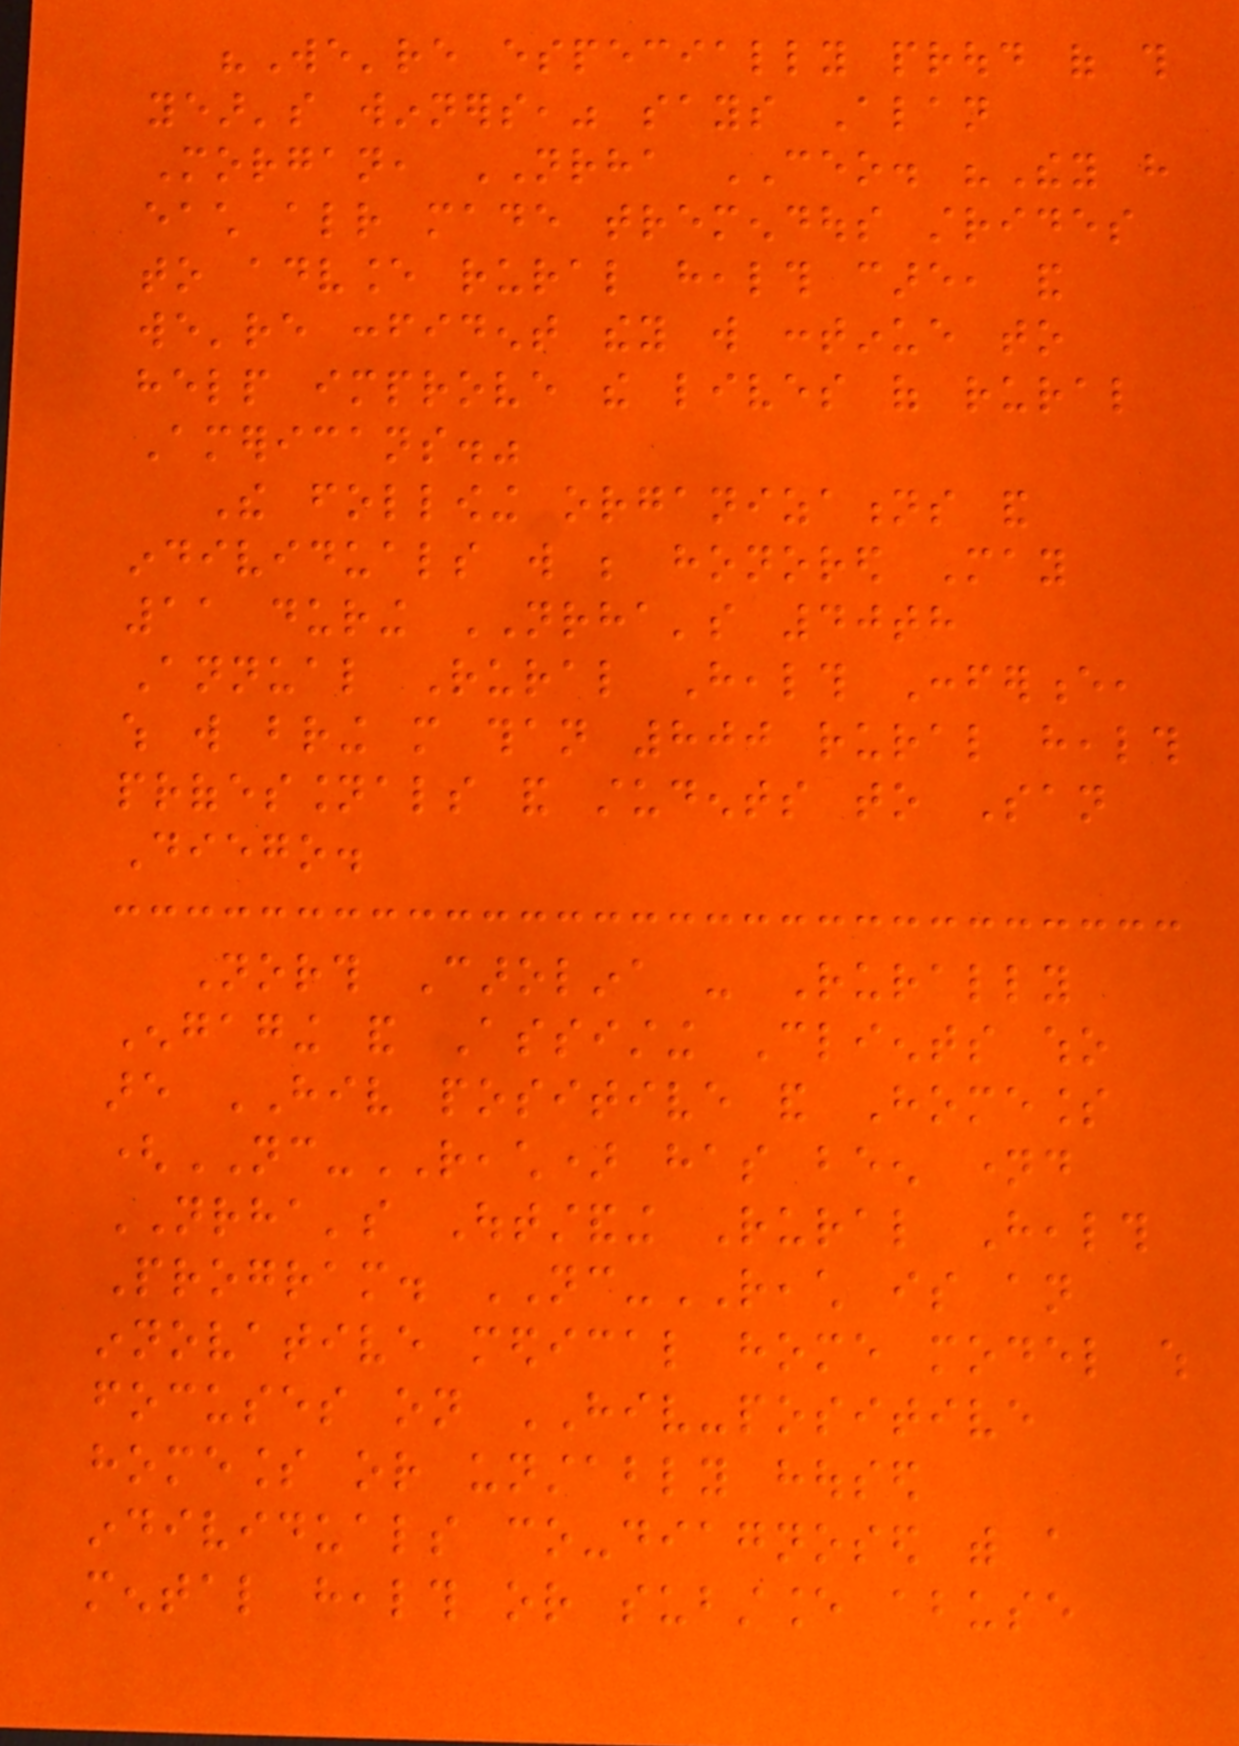"We're especially proud of this
year's winners," says Alan
Morgan, NRHA CEO. "They have
each already made tremendous strides
to advance rural health care, and
we're confident they will continue to
help improve the lives of rural
Americans."
The following organizations and
individuals will be honored May
11 during NRHA's 40th
Annual Rural Health Conference,
which will bring more than 800 rural health
professionals and students to San
Diego.
North Carolina - Rurally
Engaging and Assisting Clients who
are HIV positive and Homeless
(NC-REACH) has been named
NRHA's Outstanding Rural Health
Program. NC-REACH is an
innovative medical home model which
focuses on HIV-positive
homeless or unstably housed
individuals co-diagnosed with a
mental health or substance abuse
